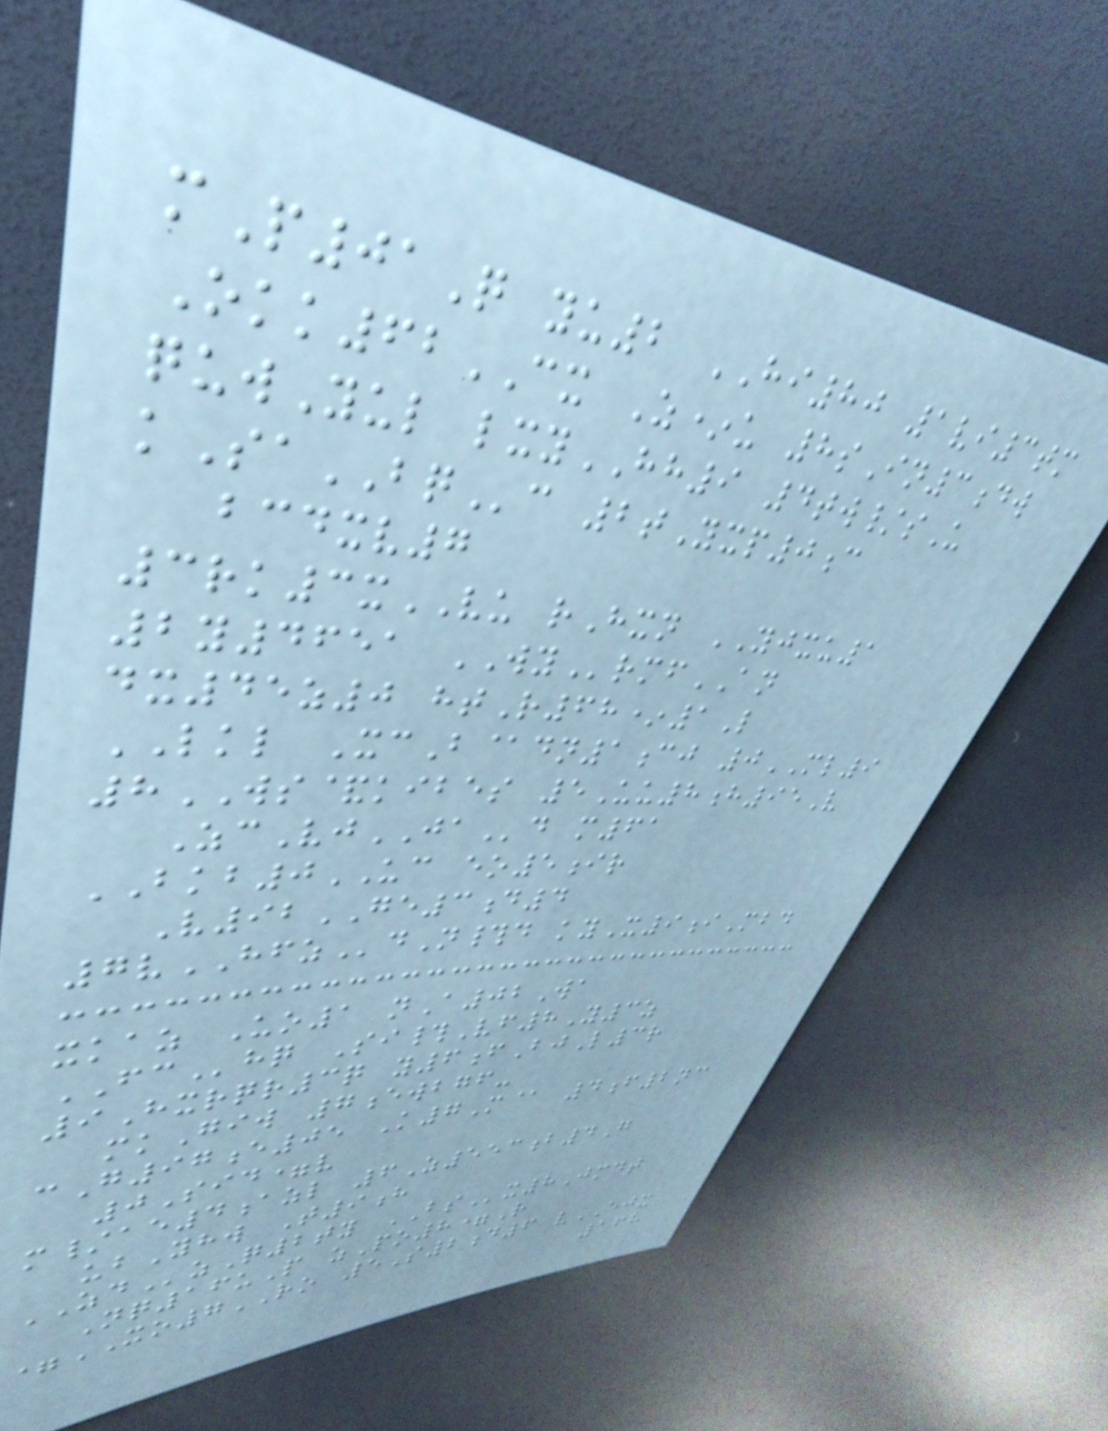mP01Q yu2 HI80 1vi3tm
Okk62CX Z*u 8sIn3dw
quwYul lxyHH9 4tw/sU
kSaBQc 2tYxp0c
bcdxv7
3rk3xVU rHxn YJXU1
2y4651 WYrmfAN
dx45z0 htR68*1L
LKL XcB@dn1cj 0ML9
8WS&kibes 5Uu8h95V
ZcVjJAd m61
BKB0UC eo5ir
V92GE3d4
7vHFZdN#d kyX9iMbd
xkaz Uo1 nA02Wa
FChq Si#Vf8Y3z
9Hxrqr3q y6fBjL3r
mkGiw 7ewbgf-
cG97e05 K7M@ 4f2nc
0Sid=v
m/ae4azl 6Z553b4G
ubYhw T9h
ZDzQ2ty BSx8Jmdt
Nq16uP zPo8=R
=XO7RO 5S2d6 vEJX
168
